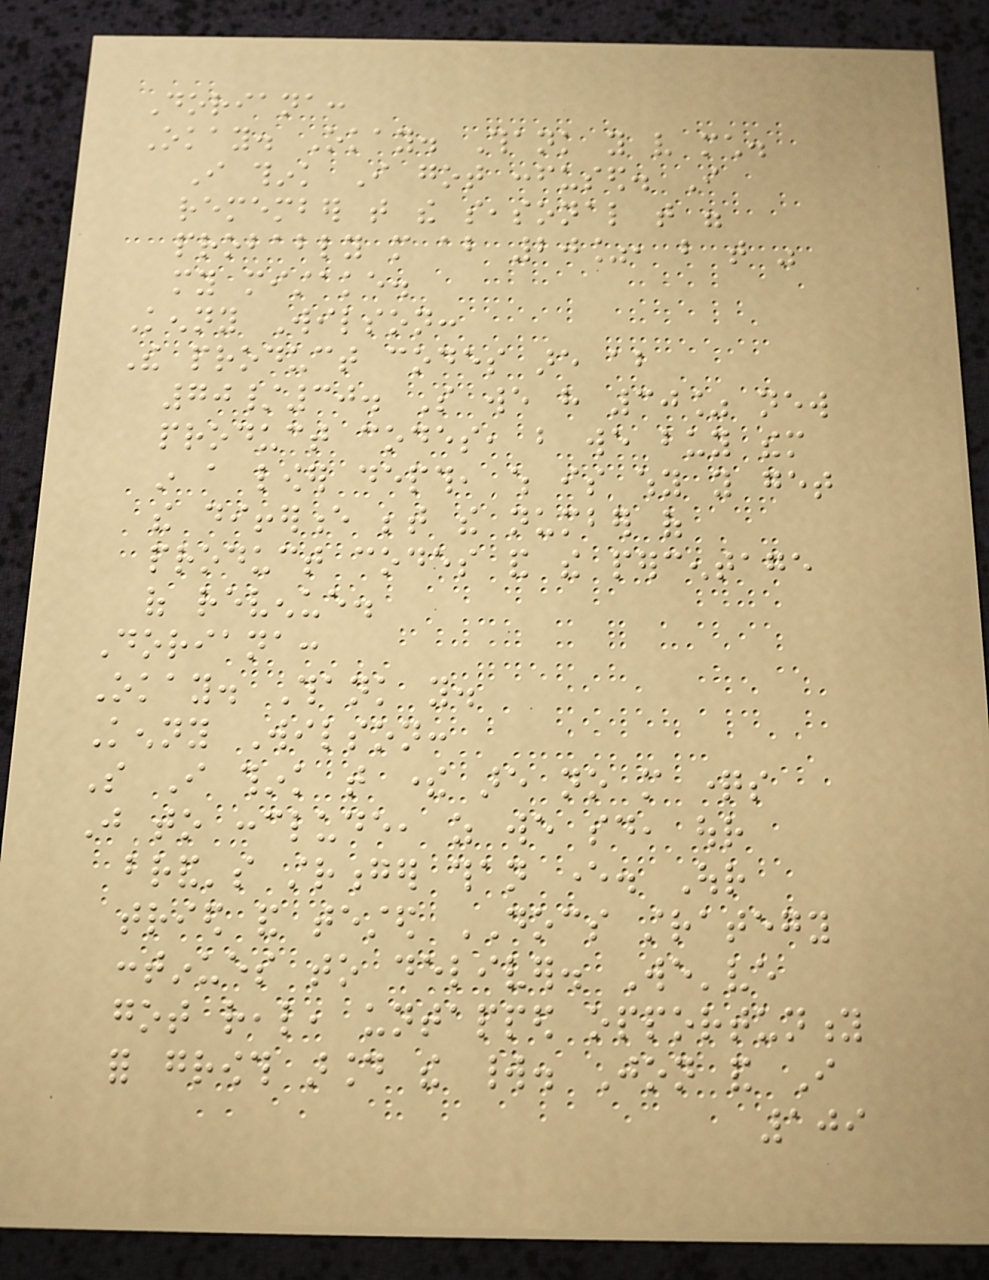Doriana:
Okay. Okay. Thank you very much.
I think I got confused. I
remember that the seasonal that were
probably more about 20%, but that was
my mistake.
Kenny Wilson:
The product codes are about
70/30. So we have 30% new
product codes, but we buy them
in a lower depth, which is why you get
the difference between the number of
product codes and the percentage
of revenue.
Doriana:
Okay. Thank you.
Kenny Wilson:
So I think that there are no more questions
Just to conclude, as we said, our
brand's stronger than ever. Our
tried and tested DOCS strategy
continues to deliver. We've
got real, untapped opportunity
for growth around the world. Jon and I
109
